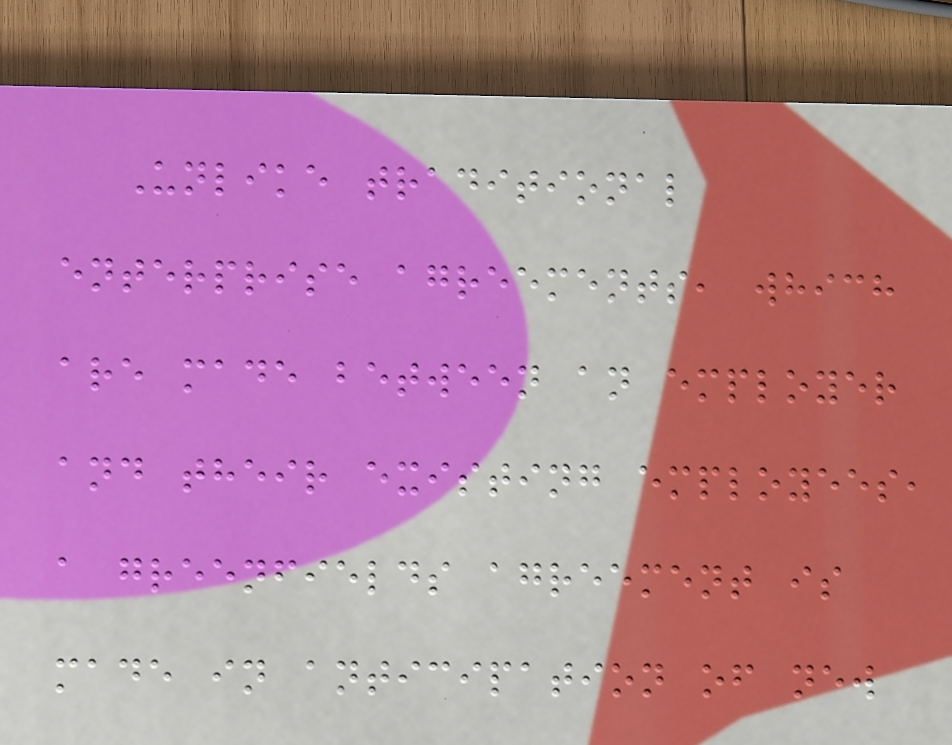Unlike traditional
enterprise agreements, which
are made between an employer
and their existing employees,
a greenfields agreement is
made in anticipation of new
